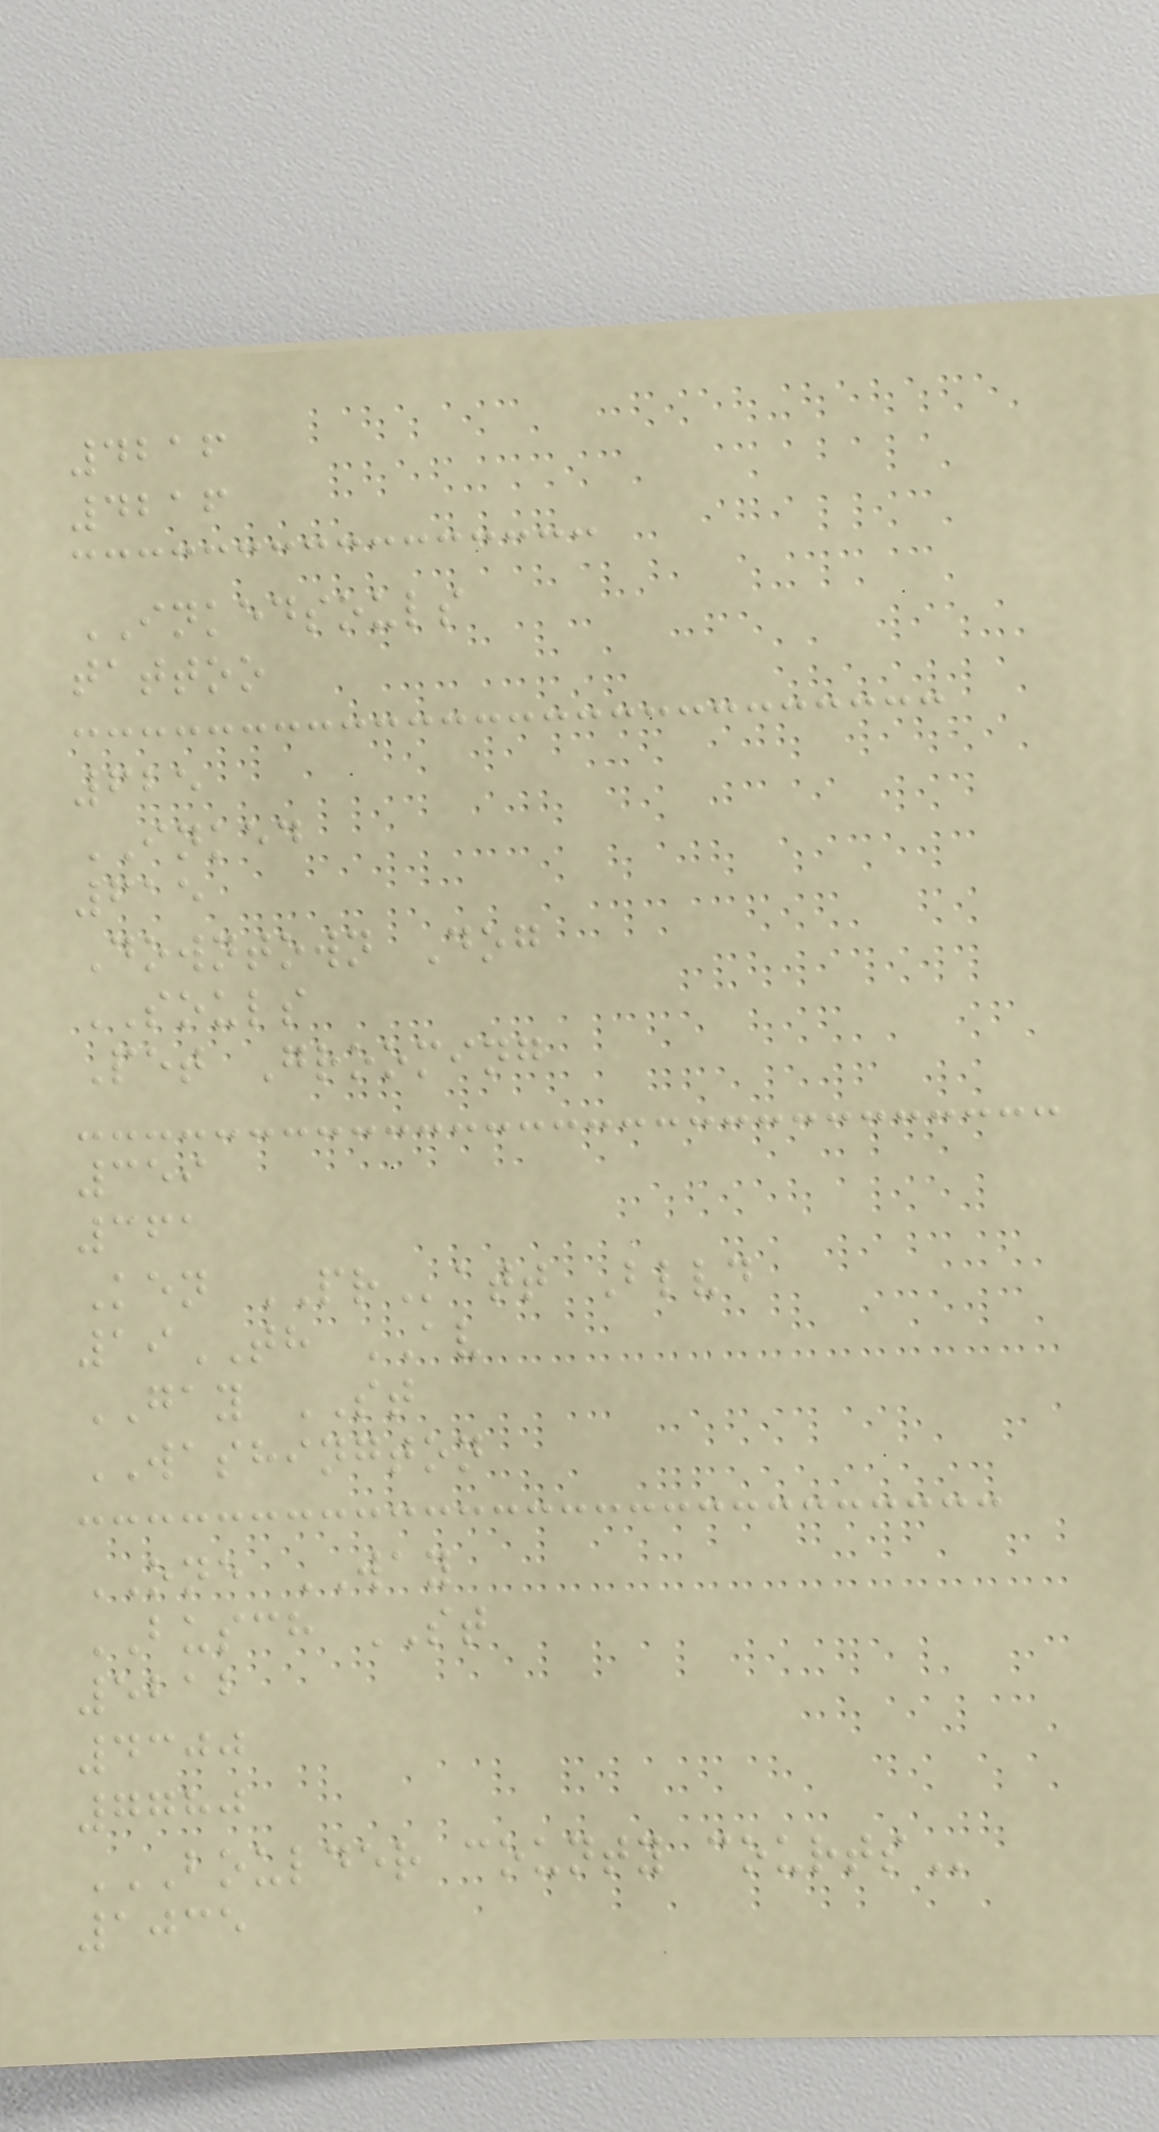4216
4216
INKEDSOULS
tattoo
625
INKED
615
Downtown Dog
SOULS
Pet Grooming
359
361
Ken PRatt Blvd
19TH AV
GAY ST
WASHINGTON
ONE WAY
BUSCH ST
5212
4300
7780
BOULDER COUNTY COURTS
1035
